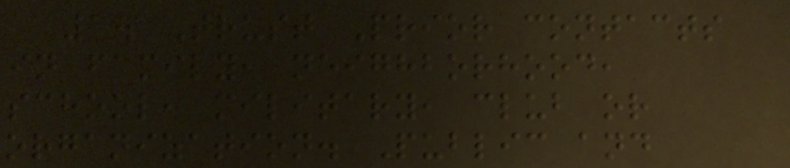1. Trust Prior contacts
in family, neighborhood,
school, military, club or
organization. Public and
